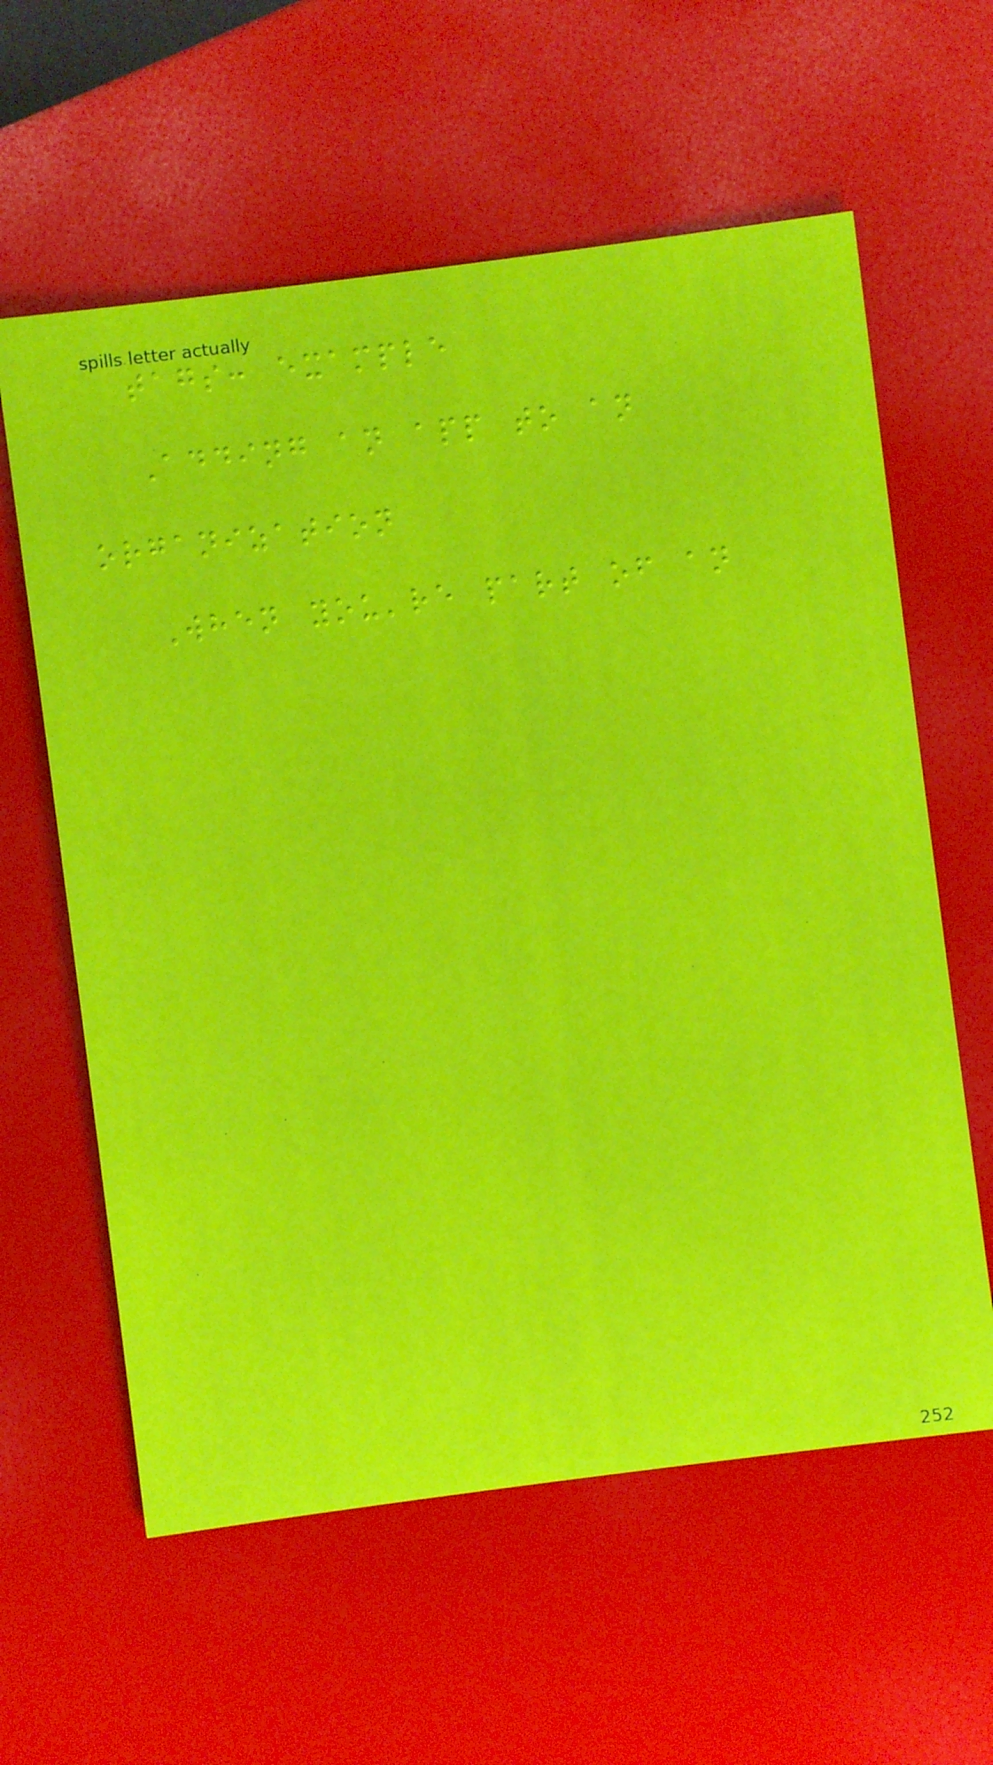tags: example
Adding an app to an
organization
When you're part of an
